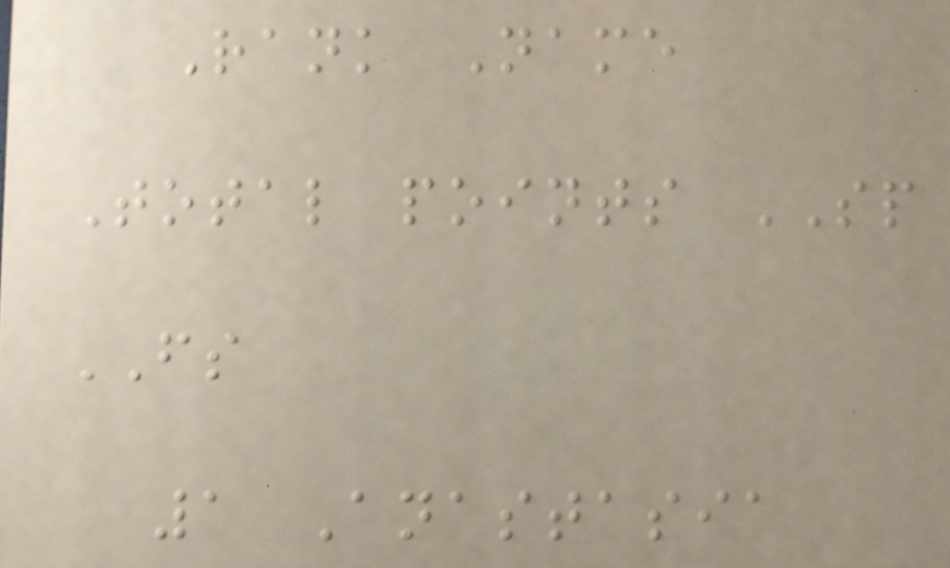Rank Name
Total points SP
FS
1 Anastasia
